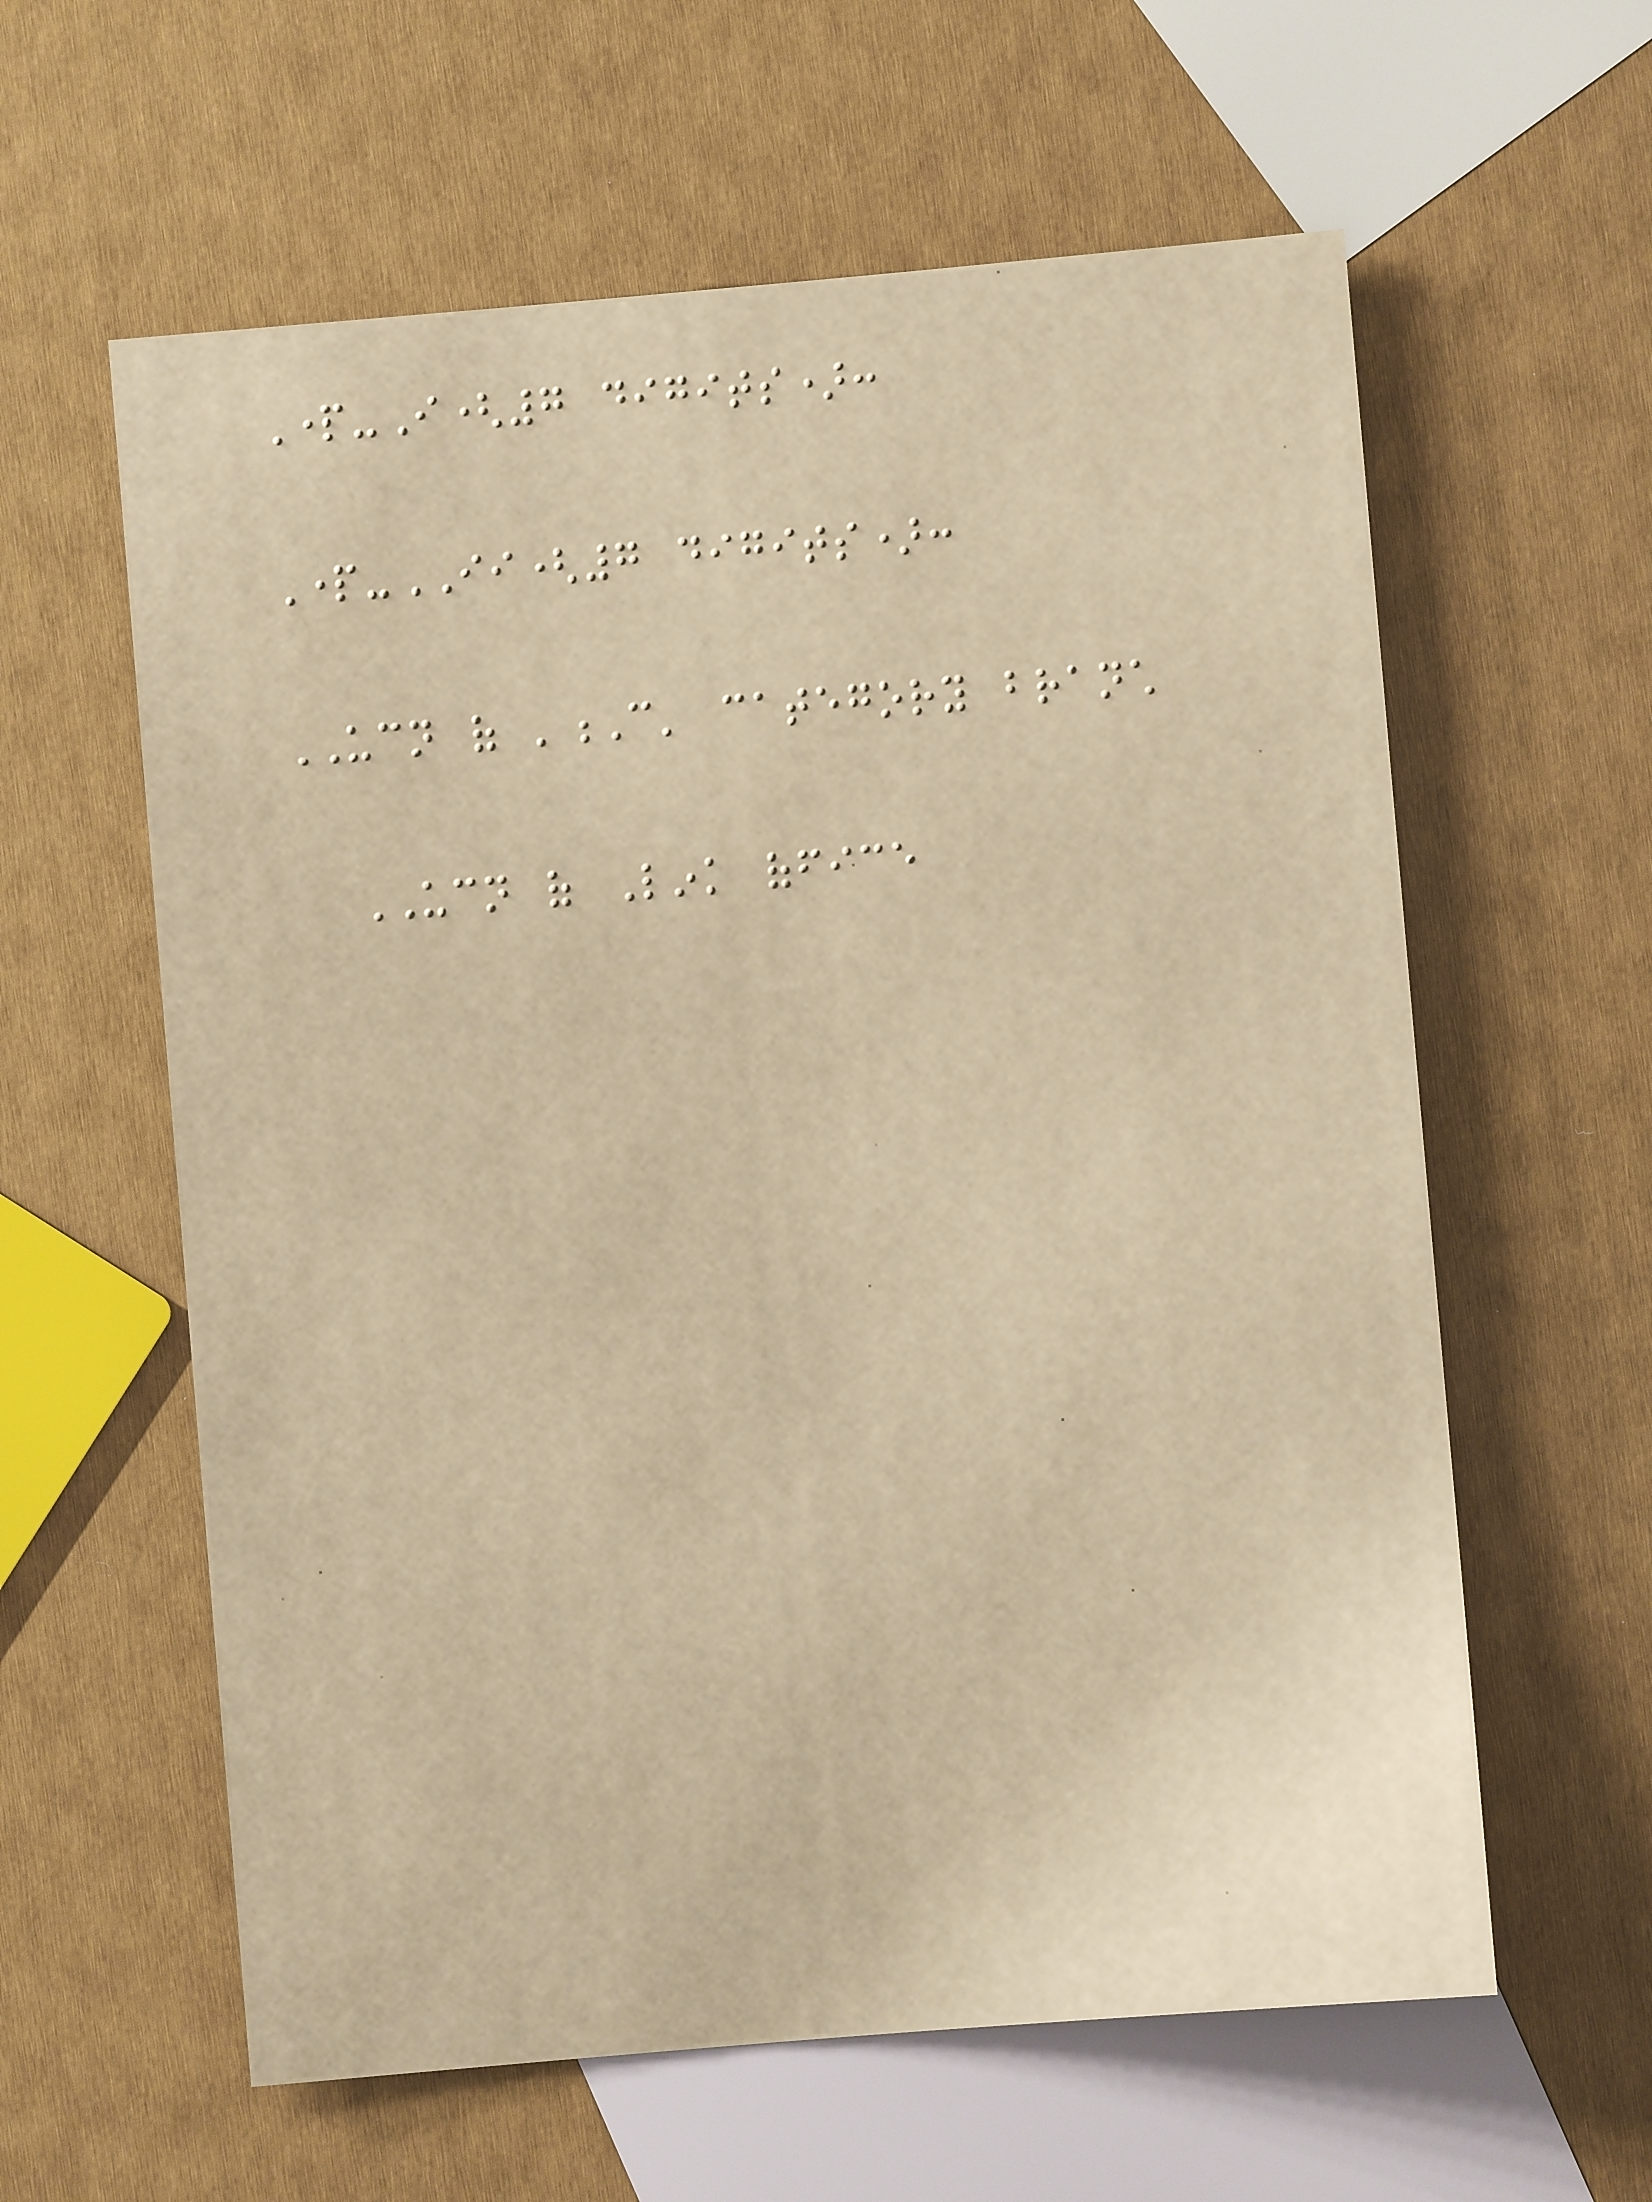Part-I(7 digits):
Part-II(7 digits):
UCN of 'C' category branch
UCN of Link office
